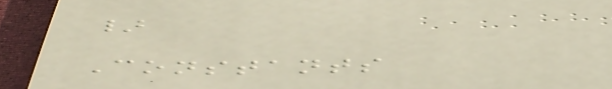}
Constants
